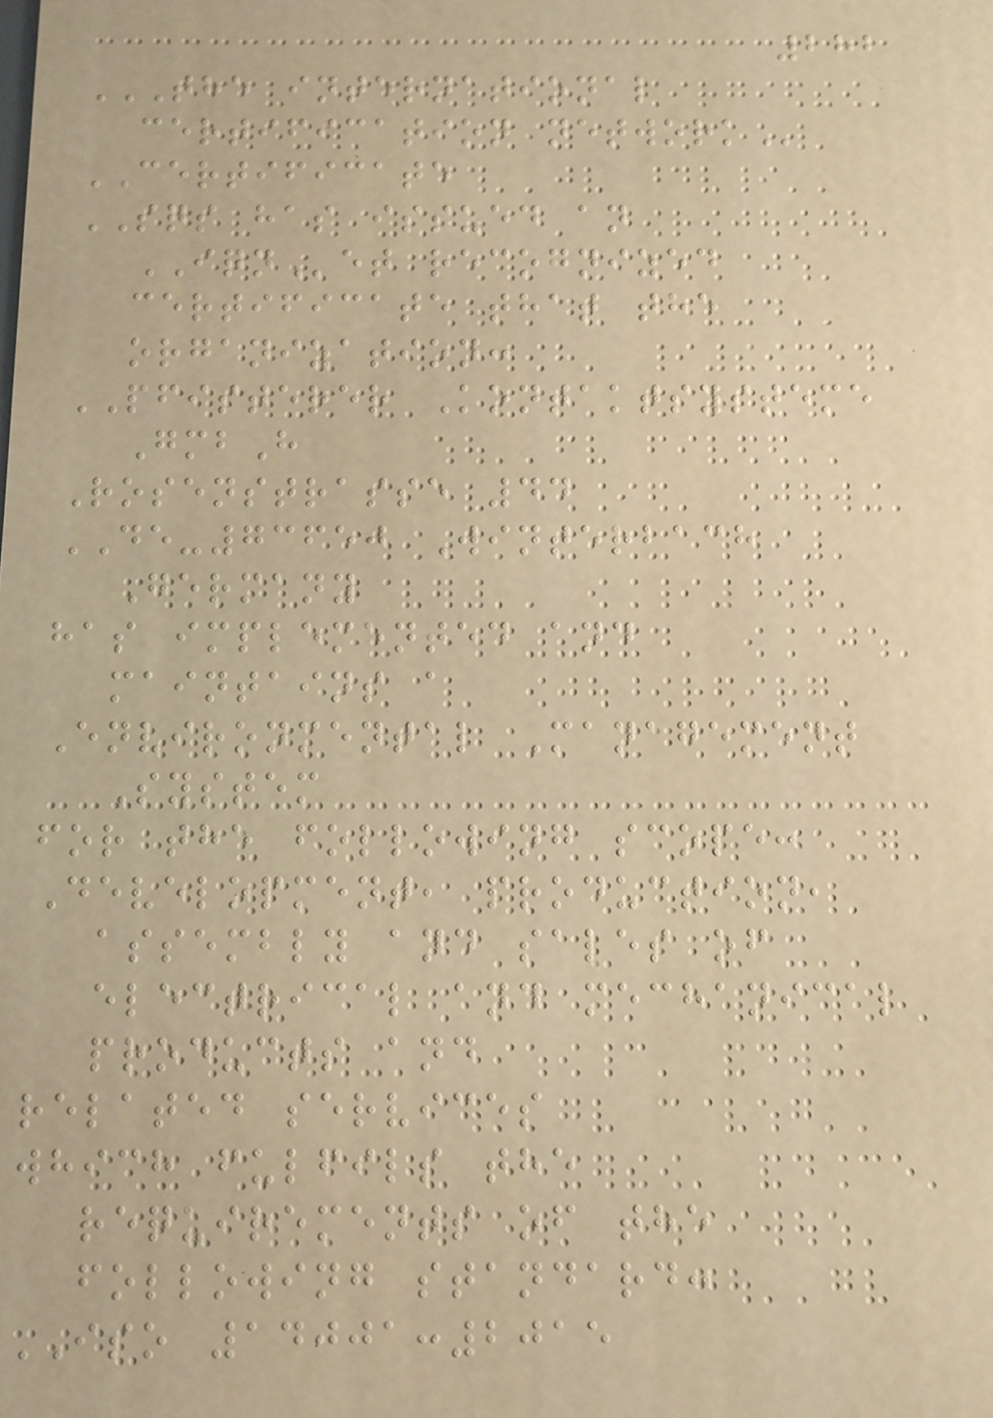282
THE INTERNATIONAL
CERTIFICATION NETWORK
CERTIFICATE
SQS has issued an
IQNet recognized
certificate that the
organization:
PFISTERER Kontaktsysteme
GmbH
Rosenstrasse 44
DE-73650 Winterbach
Germany
has implemented and
maintains a
Environmental Management
System
for the following scope:
Development, production,
assembly and sales of
electrical and mechanical
products and
related services
which fulfils the
requirements of the
following standard:
ISO 14001:2015
